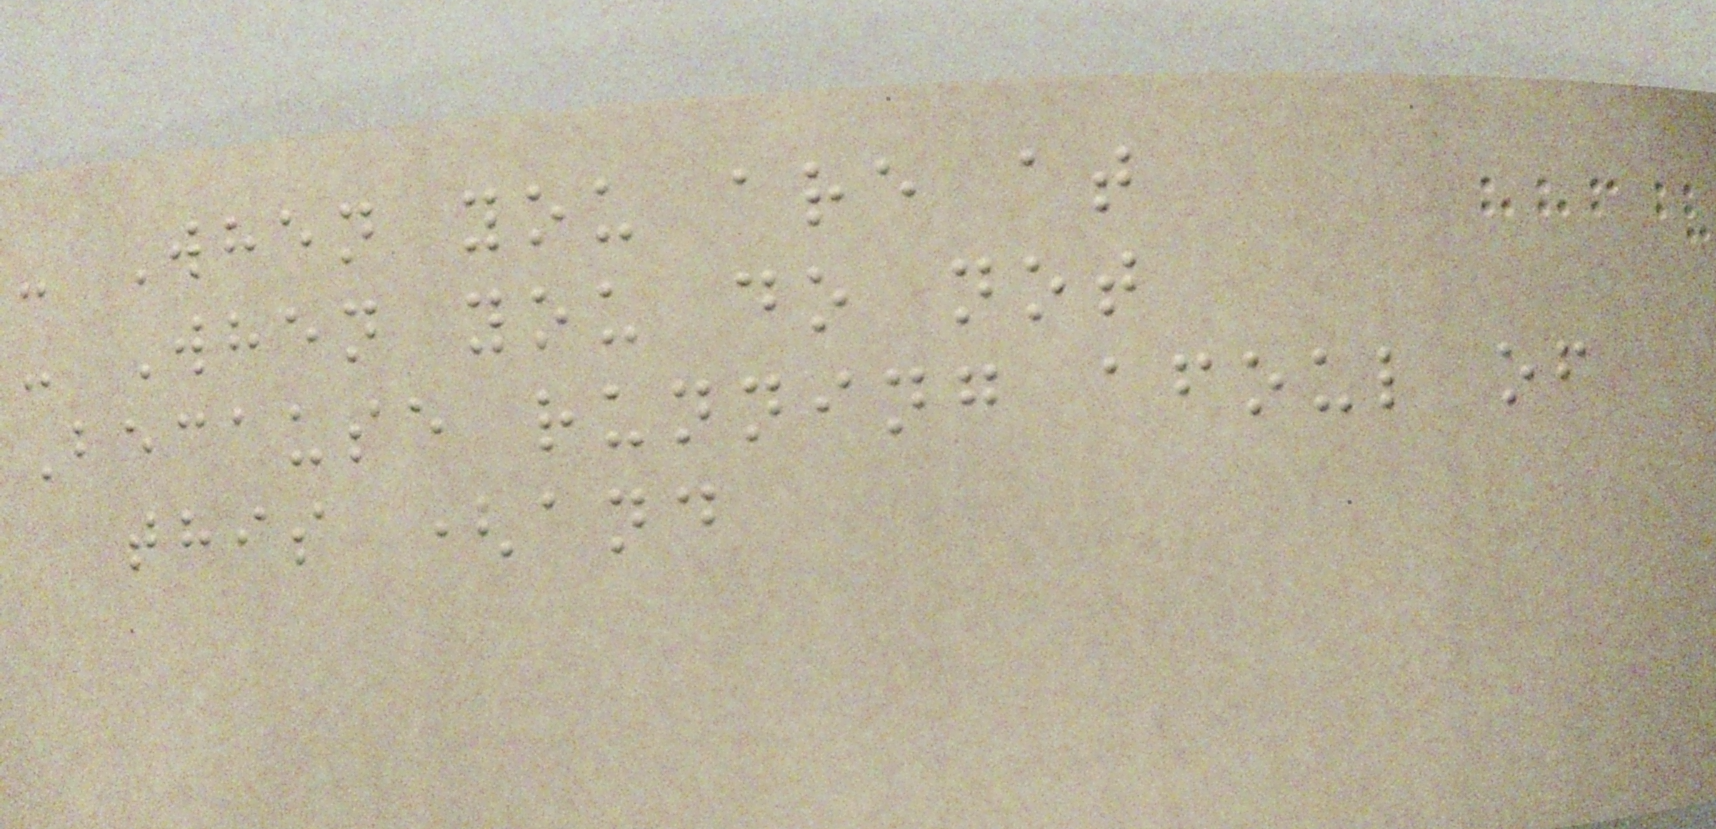- When you are at
- When you do not
Because running afoul of
this (and
